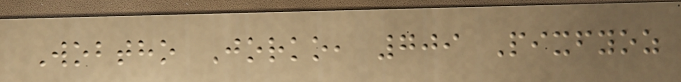Wobtho Jorko, 709 Pixfyoz
